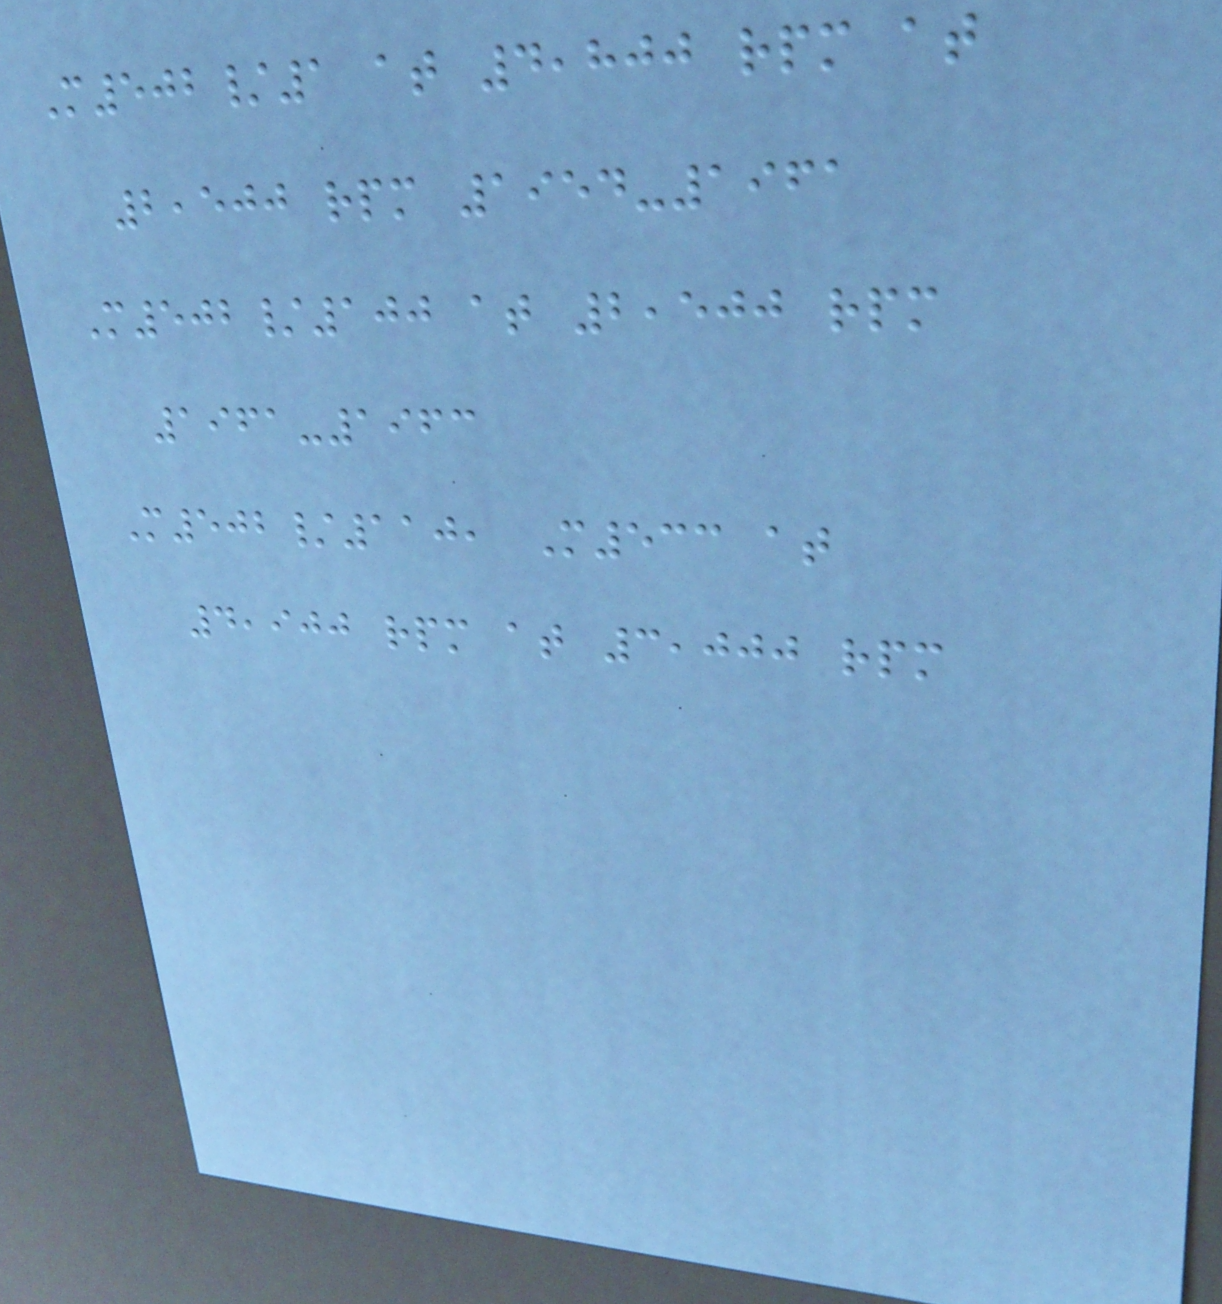M502/1 at 4,800 rpm at
2,500 rpm 1954-1961
M502/100 at 2,500 rpm
1961-1963
M502/110, M533 at
4,900 rpm at 3,000 rpm
